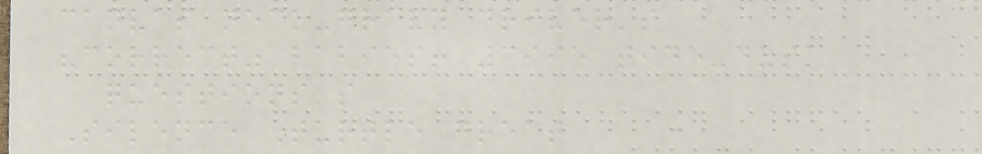canvas neck-gravy driver's
"correct" babies! 3995 tide-dusk
questions's
Silence Turtle great
